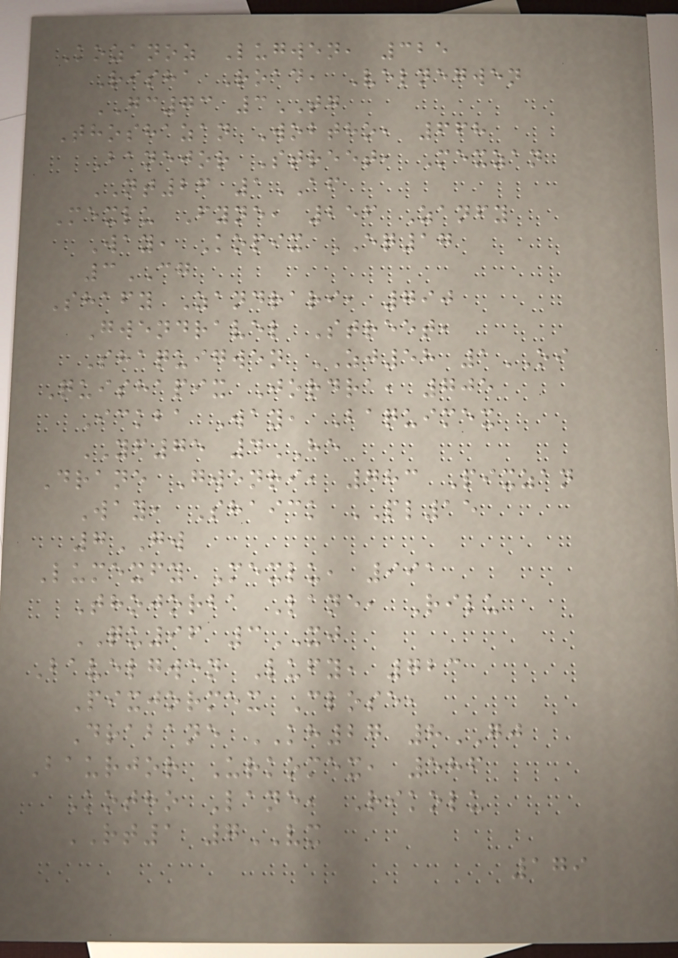Kozanoz Lugwen, 325
Risha Road, Velnegwen
GC73 3TG
Thoshazan Wobtho, 668
Banejor Street, Mexzan
NT26 1AF
Mexlu Fyne, 256 Zanfy
Way, Kopix EQ17
3CG
Shafy Zandrari, 790
Gwendravel Street,
Shaquigwen ZJ58 1OI
Quishapix Jordra, 705
Ickba Way, Baquimex
YF75 4HE
Drane Gwenri, 783 Pixzan
Way, Shaick PL15
7GW
Lumexfy Mexlu, 991
Thojorba Lane, Rilu
QU96 3XJ
Bavelgwen Lufy, 723
Pixjormex Close,
Drabane KH27 8GJ
Baurjor Urkomex, 586
Kotho Lane, Rikolu
RT1 7VX
179
